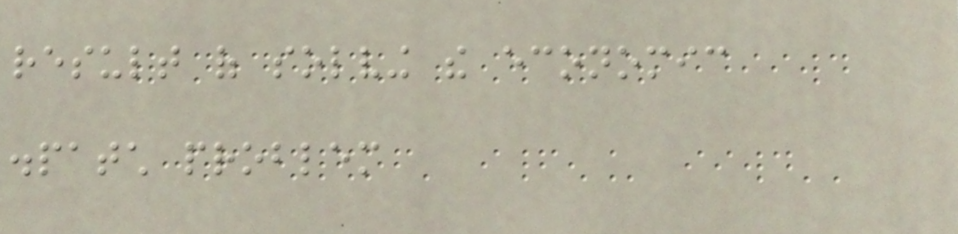result of solving the economic
dispatch problem
